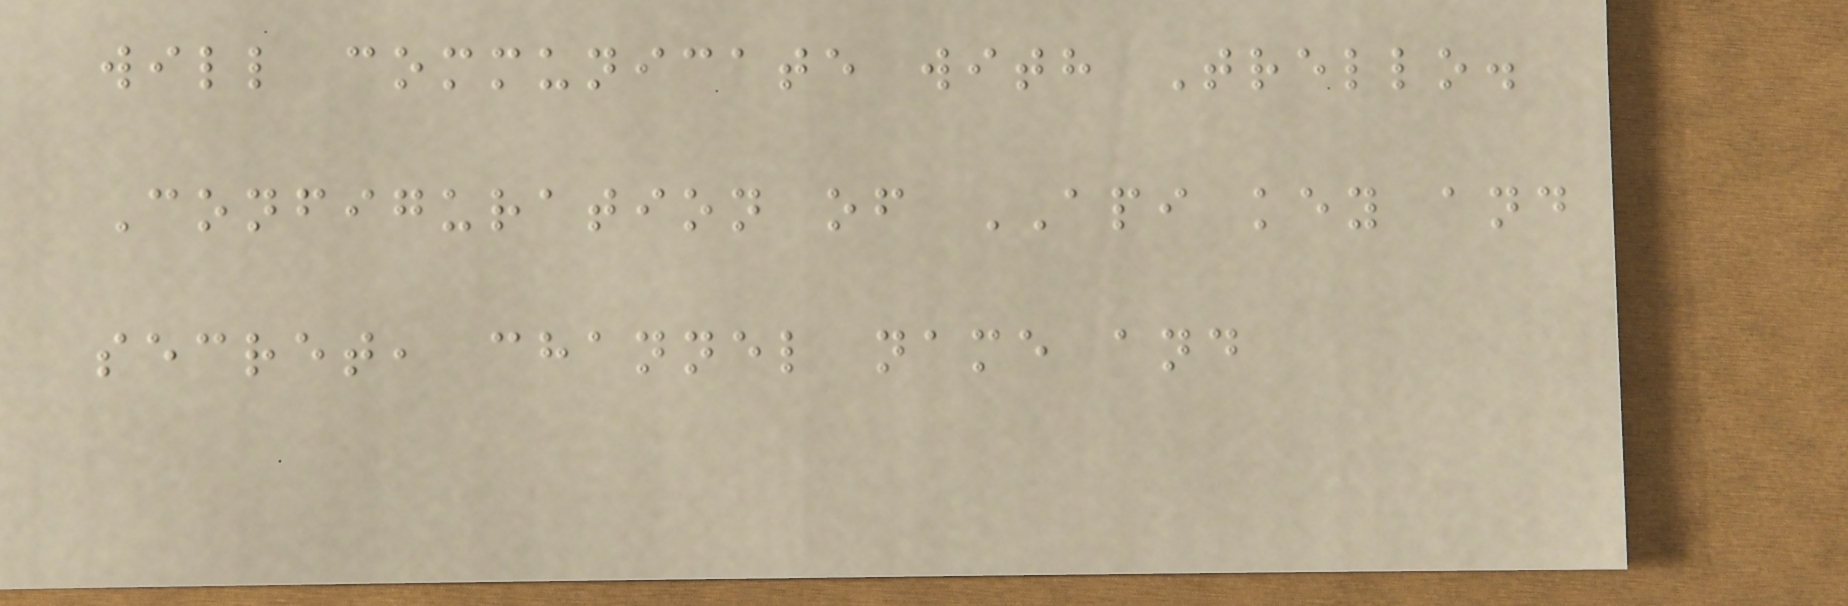will communicate with Trello.
Configuration of API key and
secret, channel name and
